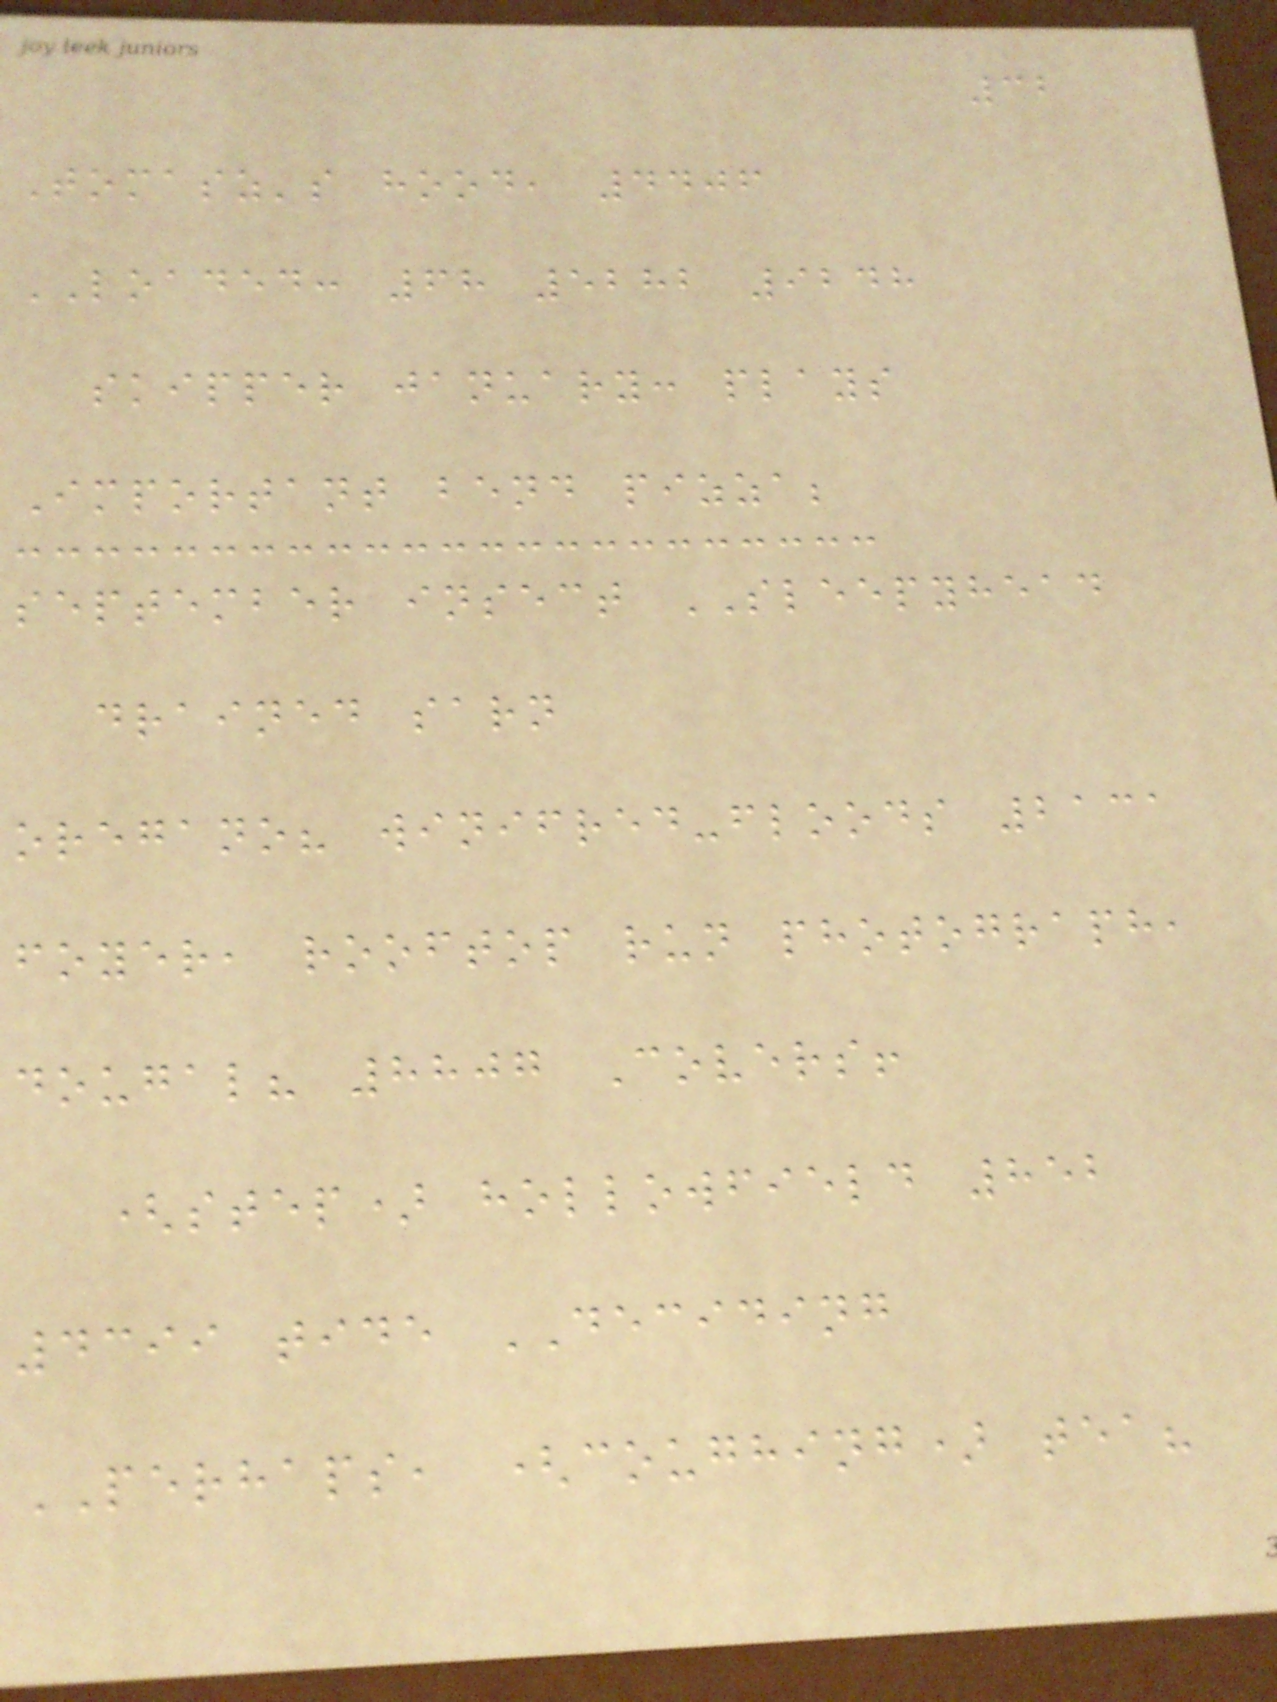32
Tomasz's hood, 4406
LOADED: 68 5282 9248
skipper january: plays
Important bend pizza;
september insect SLEEPYHEAD
drained sarn
oregano? winifred-floods 2131
foyer, rooftop run photograph,
dougal? 8807 Covers!
(step) hollowfield 852
4399 tide DECIDING
PERHAPS, (coughing) tea?
